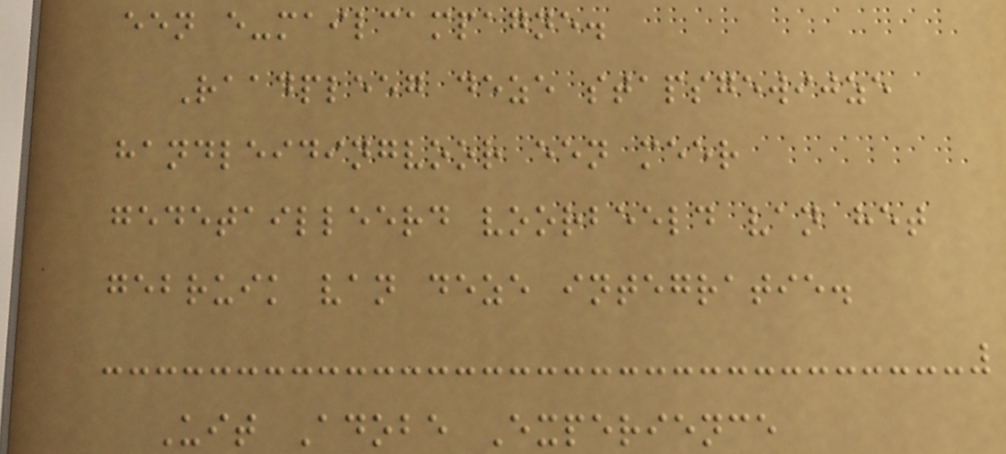een e-mailcampagne.
Raadpleeg deze stapsgewijze
handleidingvoor een meer
gedetailleerd voorbeeld van het
gebruik van deze integratie.
Uit Adobe Experience
